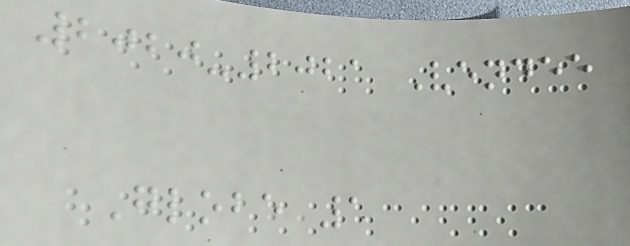2020-2021 Vendee
Globe 1
